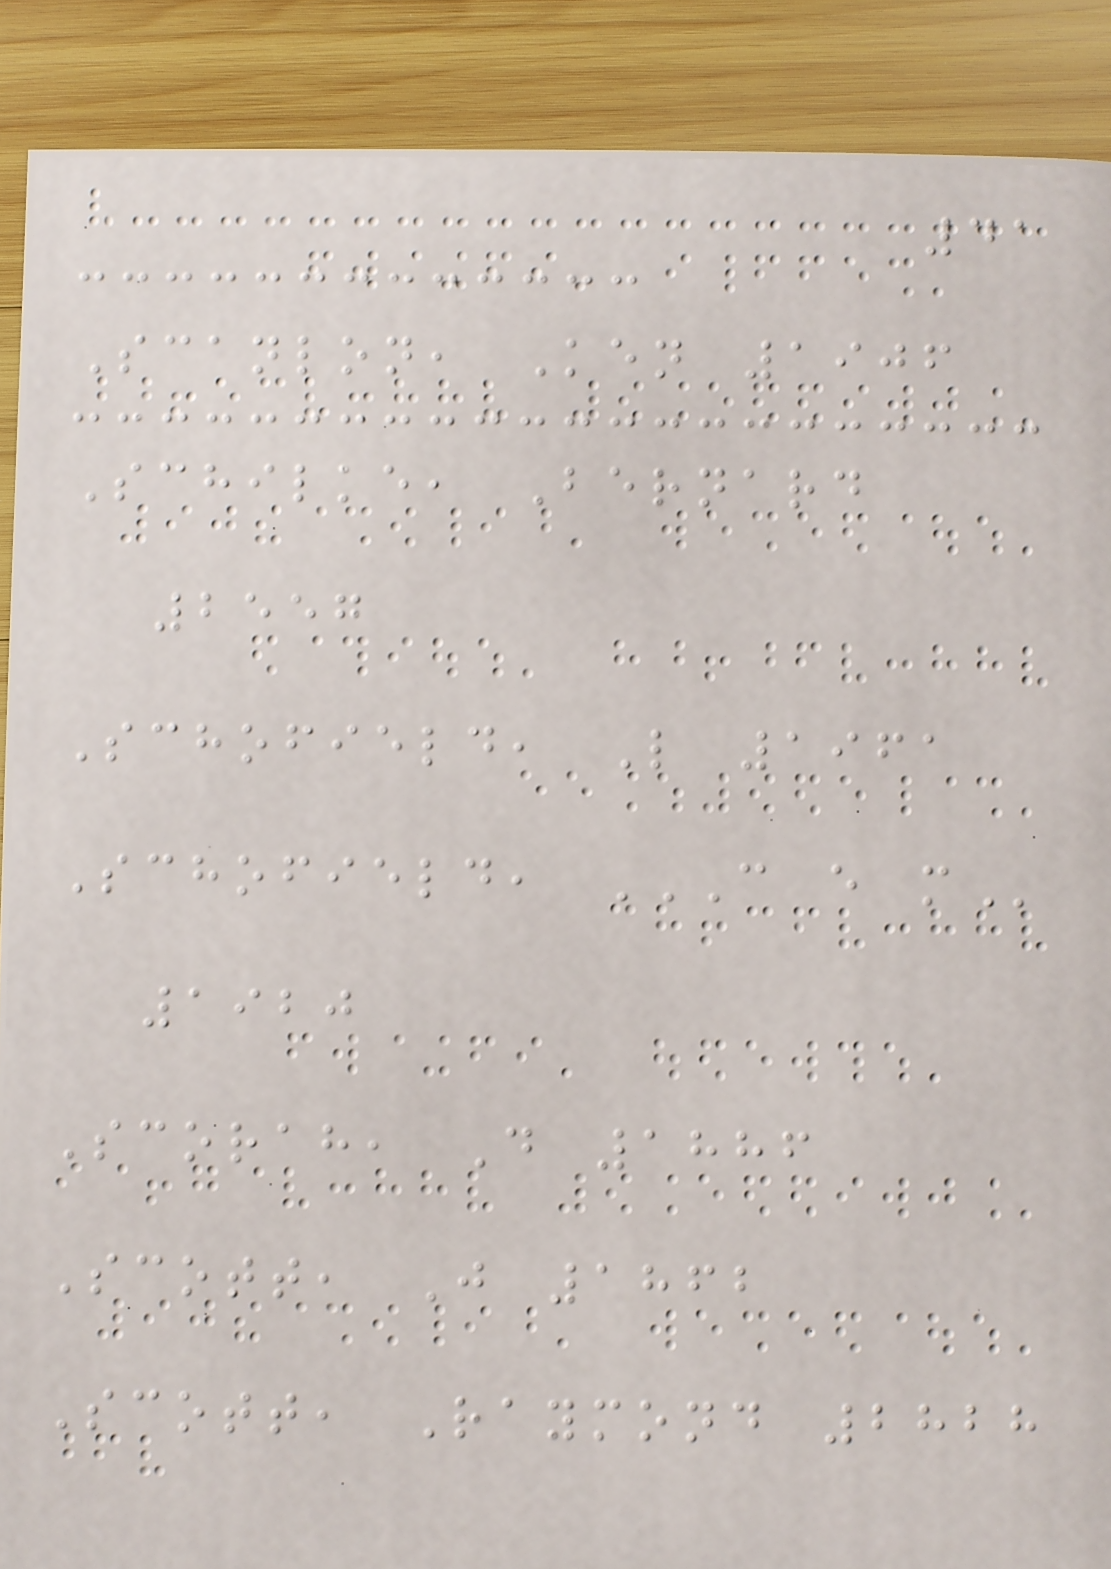41
Scanlon, Ken 1906
Schilke, Bernard
2557
Schofield, L 1961
Schofield, C E M
1920
Scorah, D 1886
Scott, J 1862
Scott, Raymond 2828
